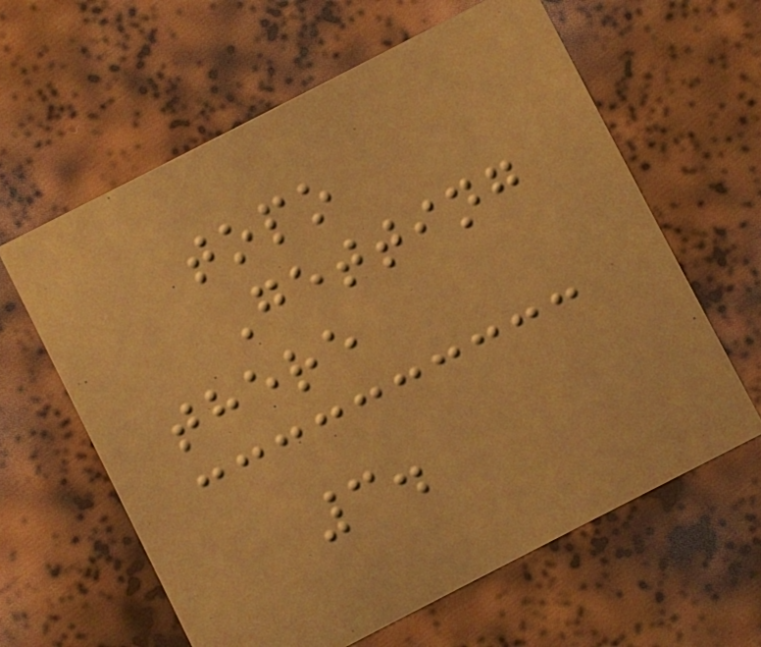topo
Getting
there
3.
